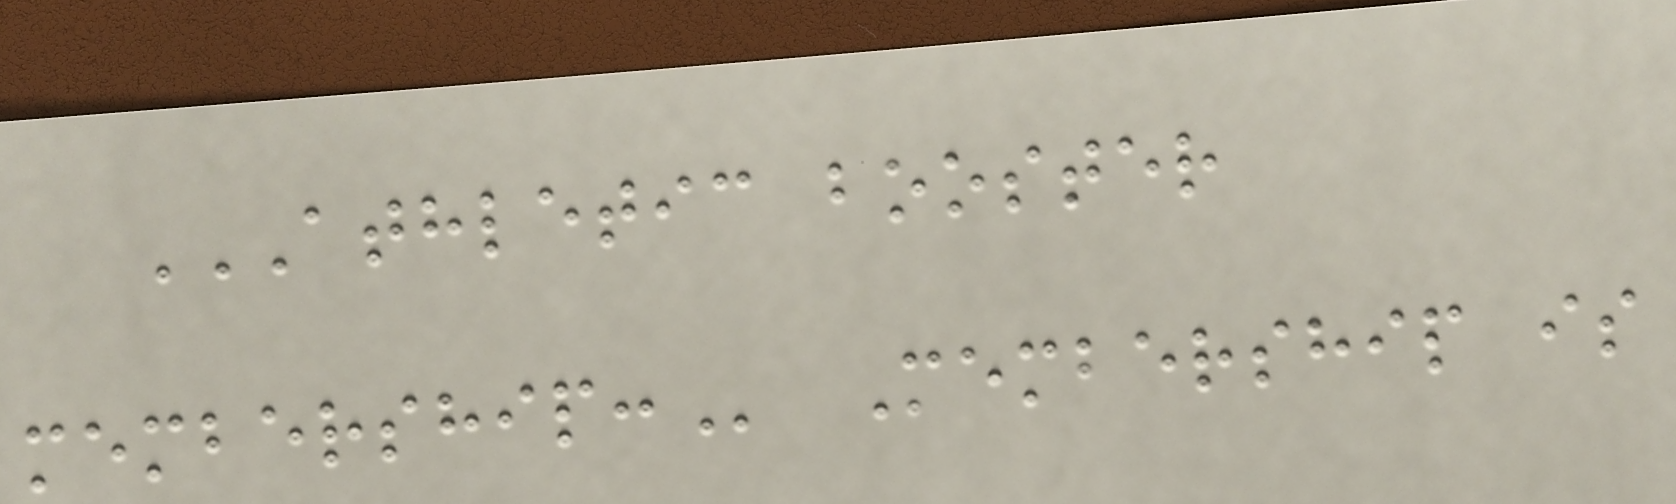ATHLETIC BOOSTER
MEMBERSHIP: Membership is
